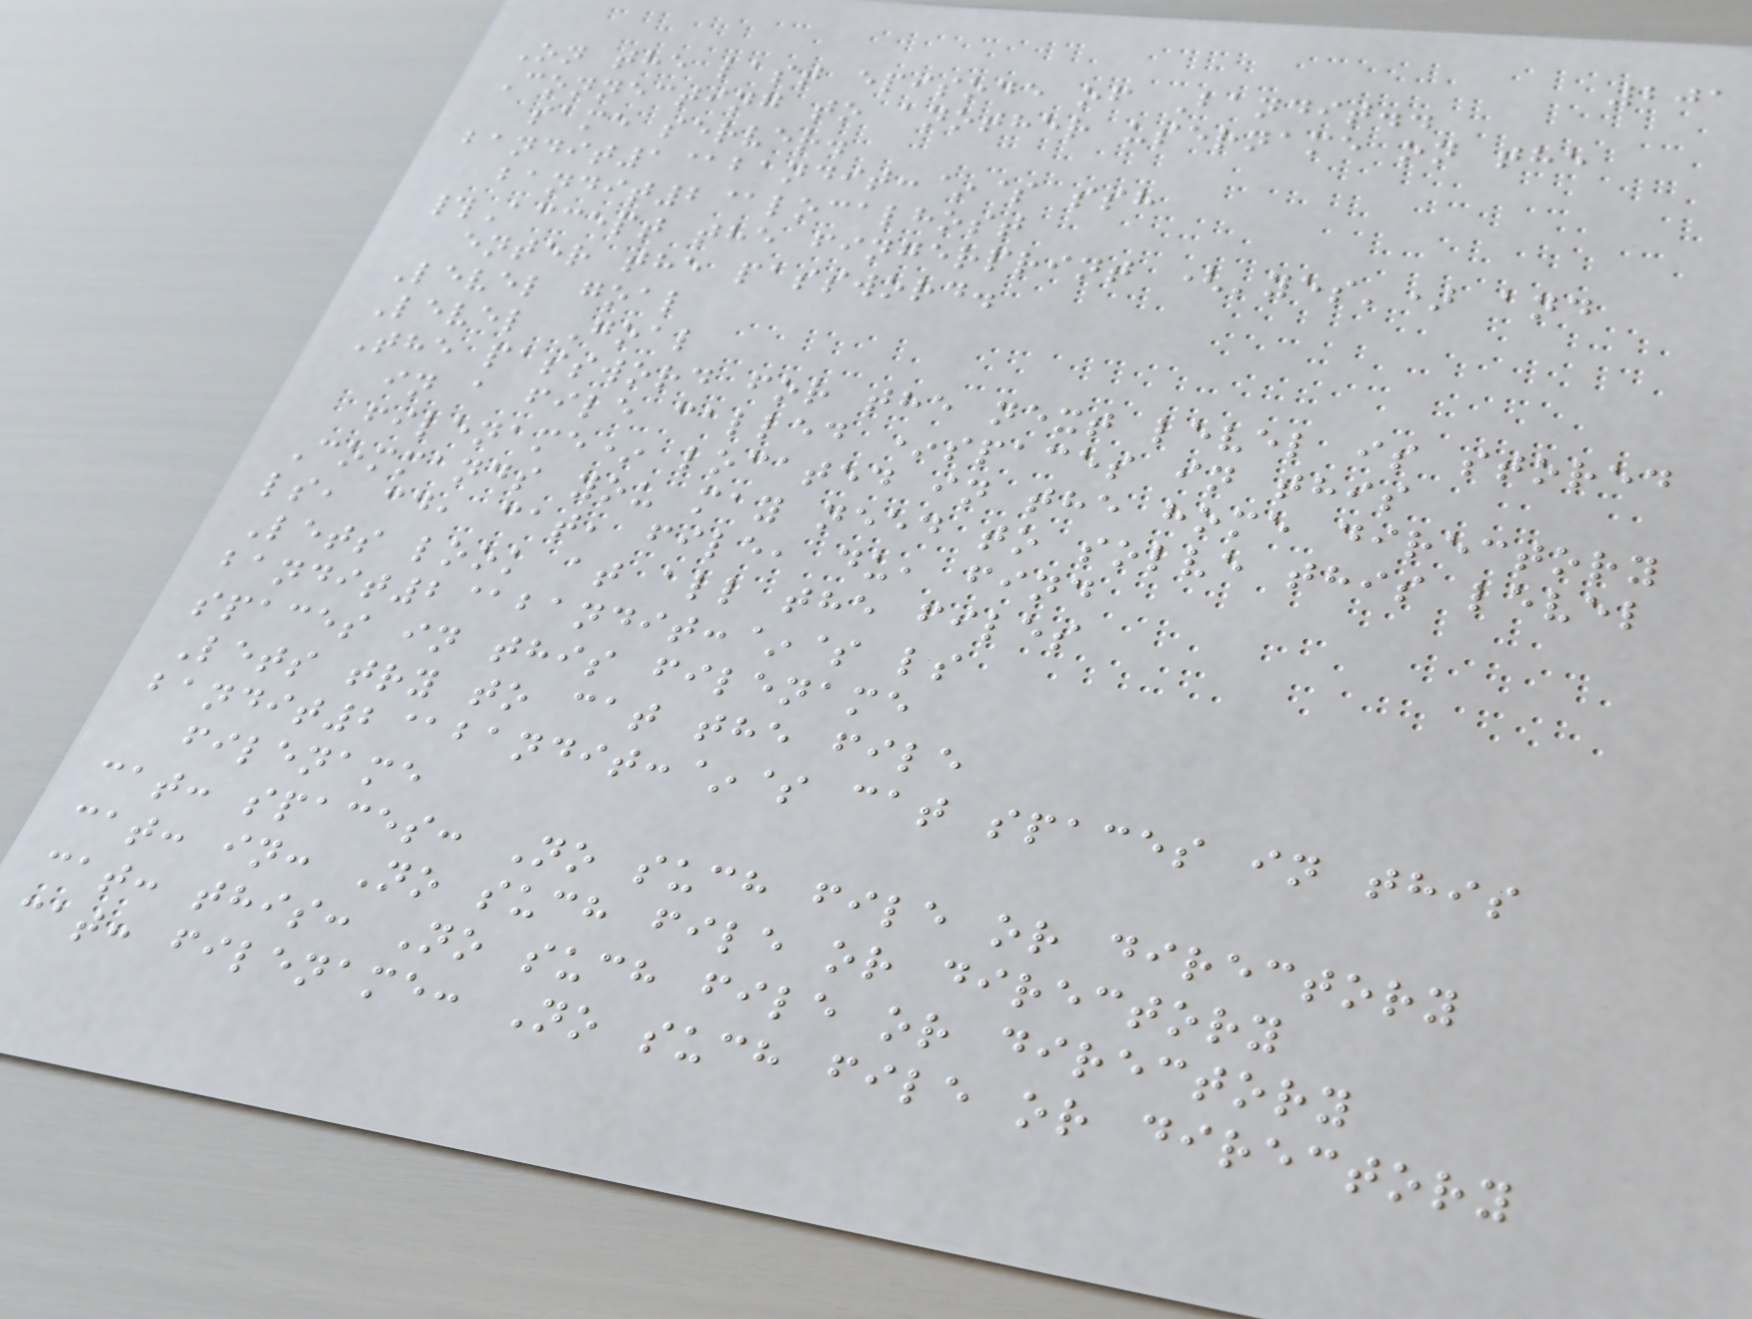201
On the last episode of Bandit..
Connecting to another username on the
same server.
bandit1@bandit:~$ ssh
bandit2@localhost
#Accept the fingerprint ('yes') and
enter the password.
Level goal
Level Goal
The password for the next level is stored
in a file called *spaces in this
filename* located in the home directory
Commands you may need to solve this level
ls, cd, cat, file, du, find
Lets look at all the files
bandit2@bandit:~$ ls
spaces in this filename
Lets try to cat the file
bandit2@bandit:~$ cat spaces in this
filename
cat: spaces: No such file or directory
cat: in: No such file or directory
cat: this: No such file or directory
cat: filename: No such file or directory
